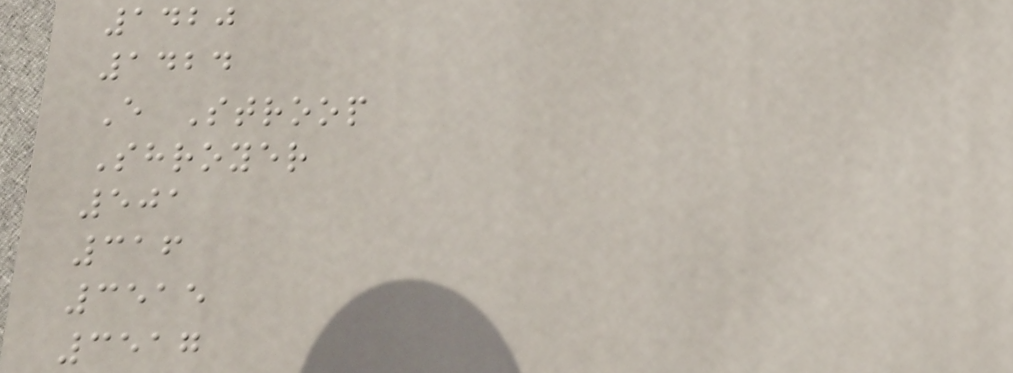1420
1424
E Stroop
Shroyer
501
316
3515
3517
